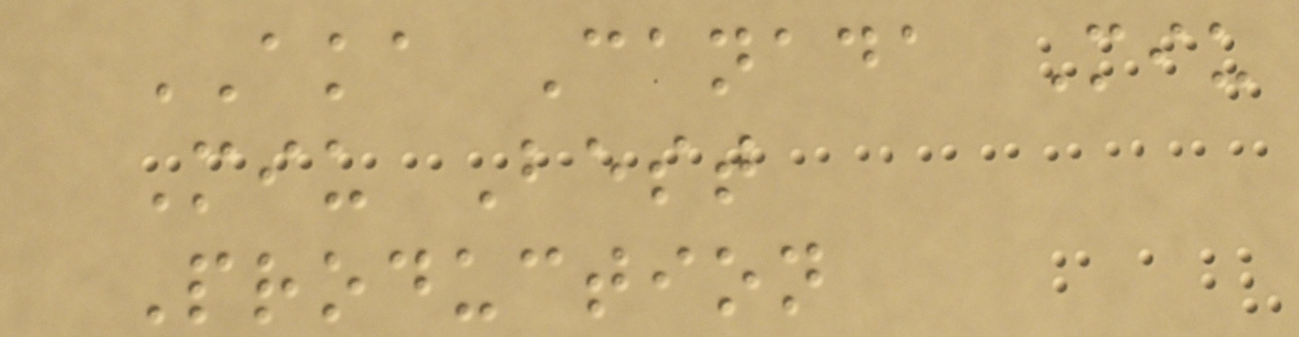AKA Canada Miu
Miu Best
Production
